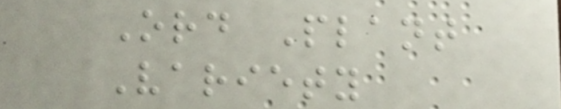Ord Plant
Variety
